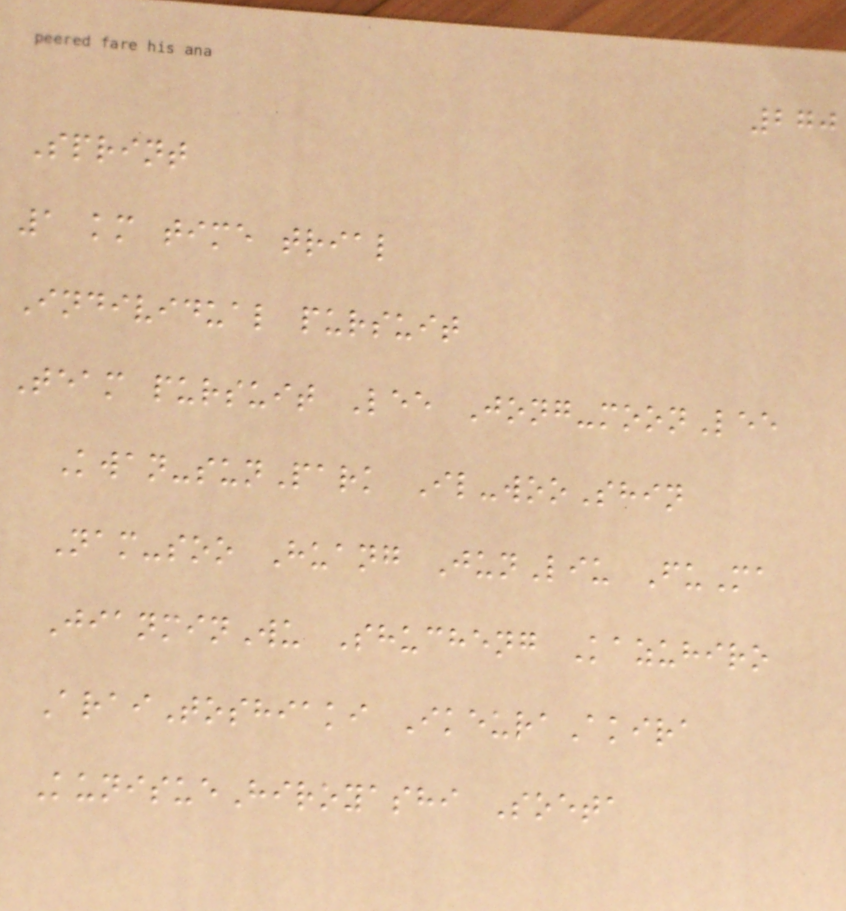270
Sprint
1 km time trial
Individual pursuit
Team pursuit Lee Jong-moonLee
Kwan-sunPark Il-wooShin
Nam-soo Huang JunLiu FuMa
JianminWu Shucheng Kazuhiro
AraiToshiaki IkeuraAkira
KunisueHiroyashi Soeta
